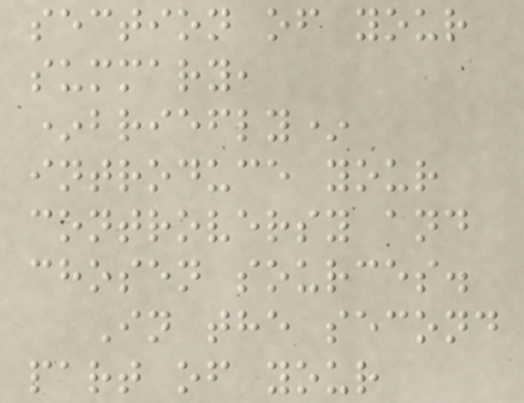section of your
summary,
*briefly*
introduce your
controversy and
chosen sources.
In the second
part of your
